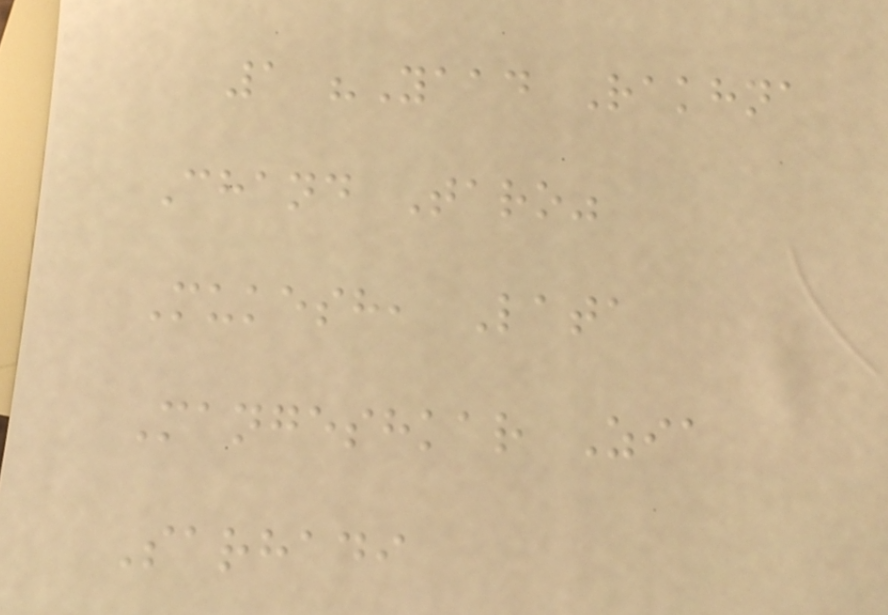1 "Yaad Rakhna
Chand Taro"
Mukesh, Lata
Mangeshkar Zia
Sarhadi
